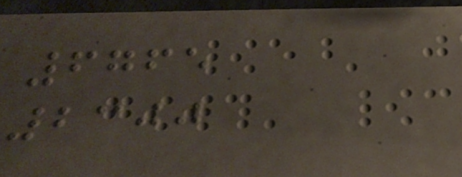6765
2300
